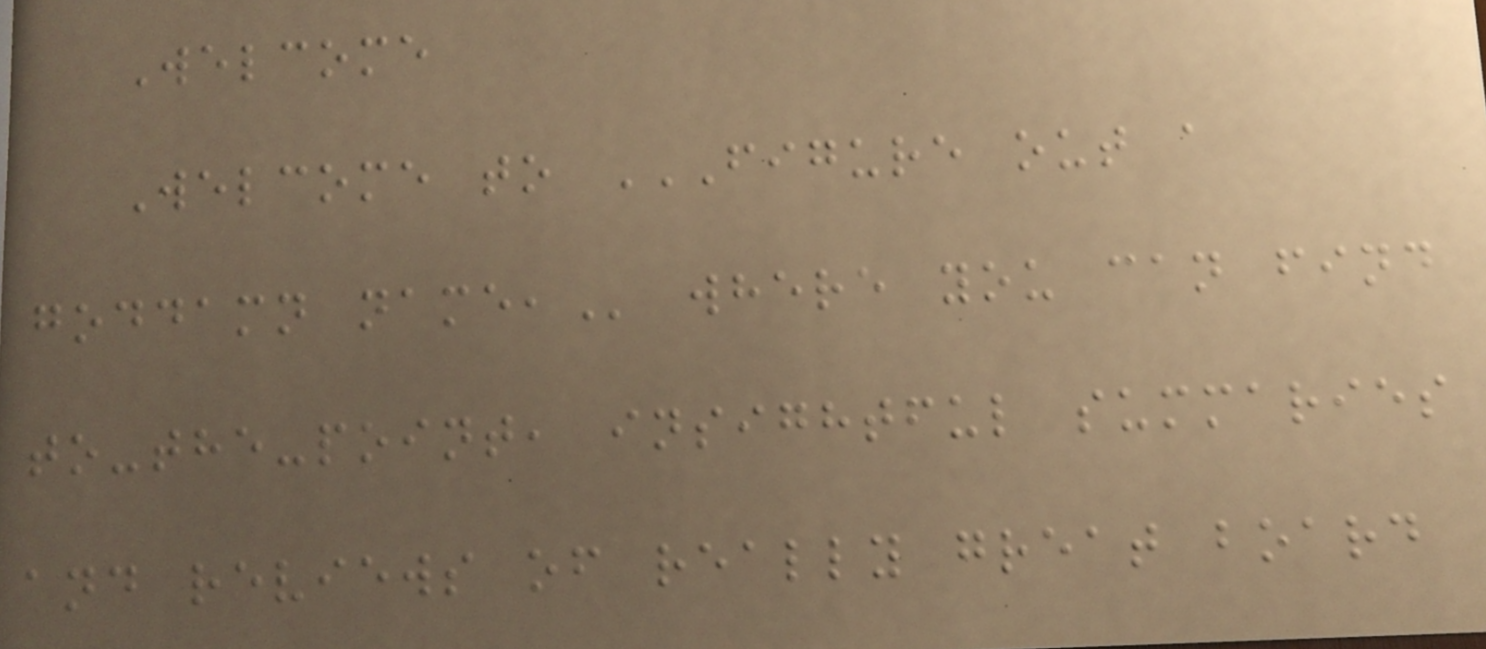Welcome
Welcome to FIGURE OUT A
GODDAMN NAME, where you can find
to-the-point, insightful summaries
and reviews of really great board
